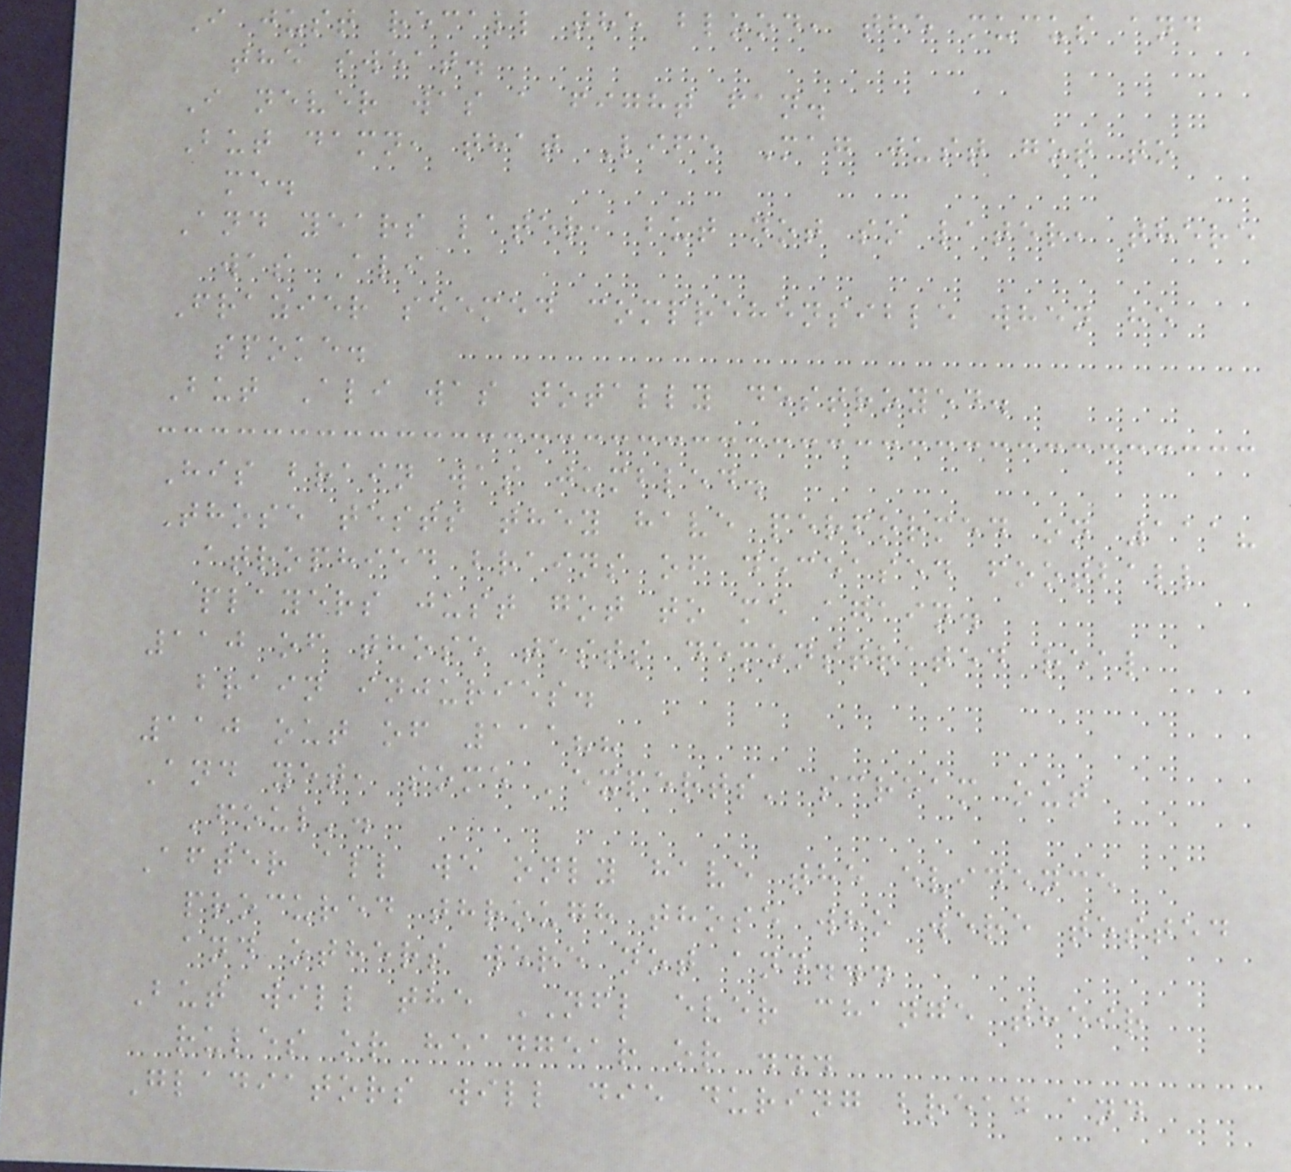I just recall the blood, the mucus and
the sweat.
I never was a fight fan.
But damn, that Life Mag just got to
me.
And years later, but not so later, there
was Ali
Frazier seemed comprehensible when he
spoke.
But Ali was totally destroyed.
His brain was jumbled.
Those tests they have performed on 111?
atrophied brains of deceased football
players just got to me again.
110 of those tests demonstrated real
brain injuries.
110 out of 111??
And yet, some 'experts' scream out
'foul'.
After all we only have the evidence
procured through those who were tested
and others were not and...
But will the NFL ever change their
rules or headgear or ...
Gladiators will die during bread and
